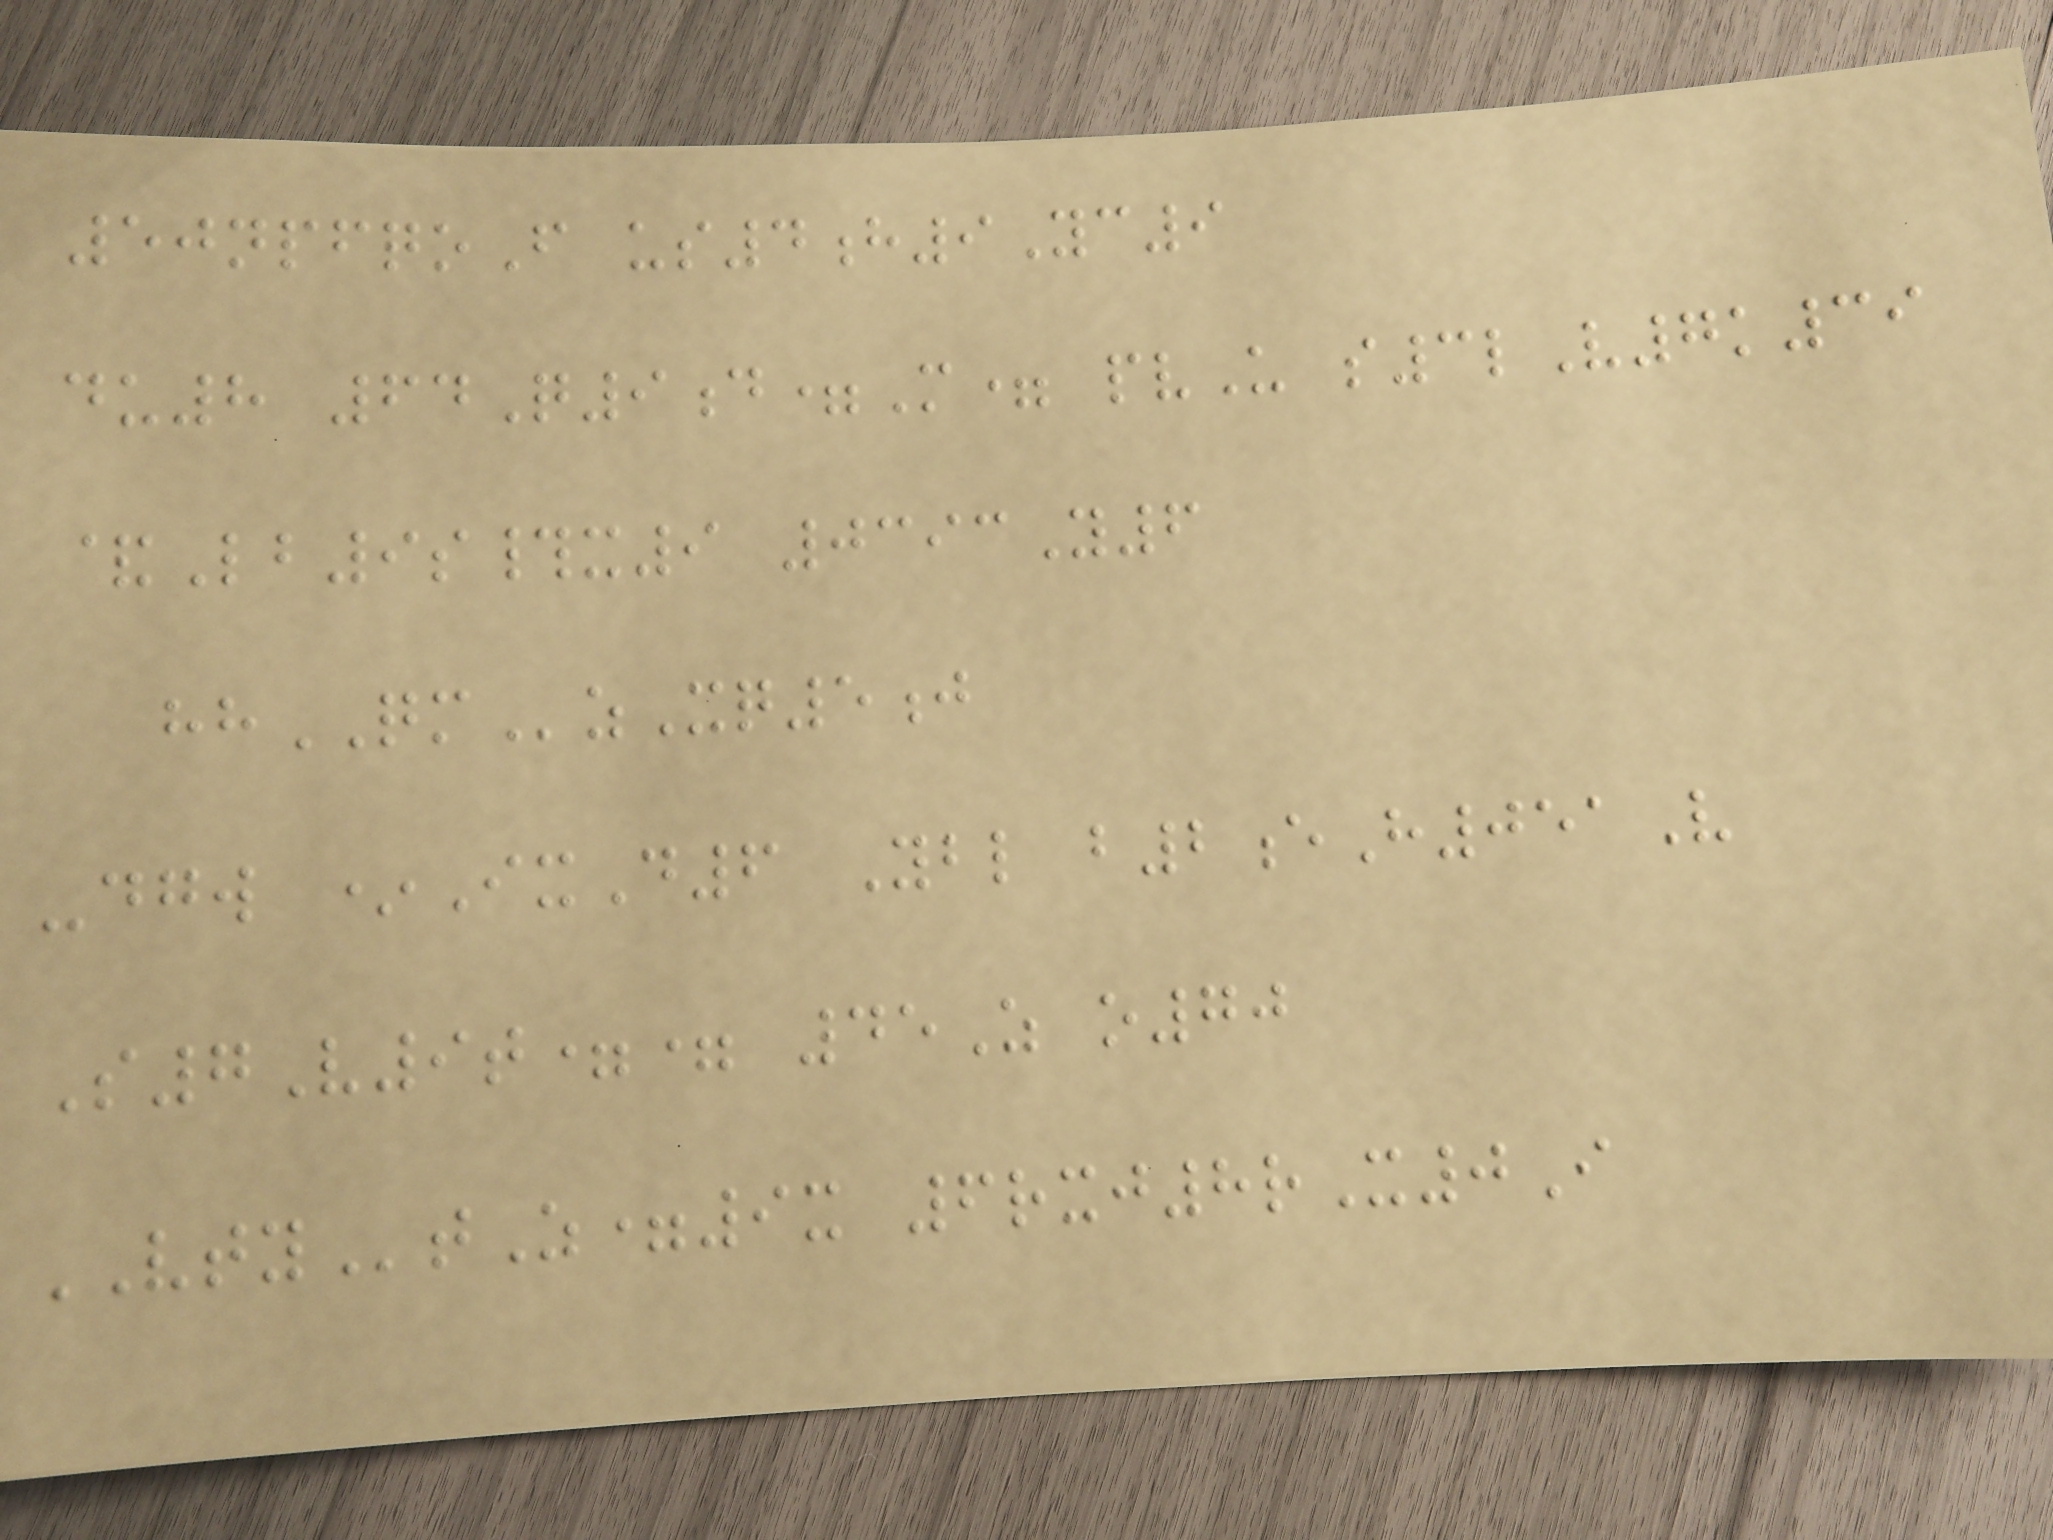50npfqoF us4h9Yc9
du8 64Q9d=M= pvU s3lV7k39
&Lb9s#x9 0393Y6
hhQMzXq5j
-dgw *IxD6 Ybl b2eH051V
S7V9t== 45Z o70
VTYtZ=9x 6rxj8rX0I
